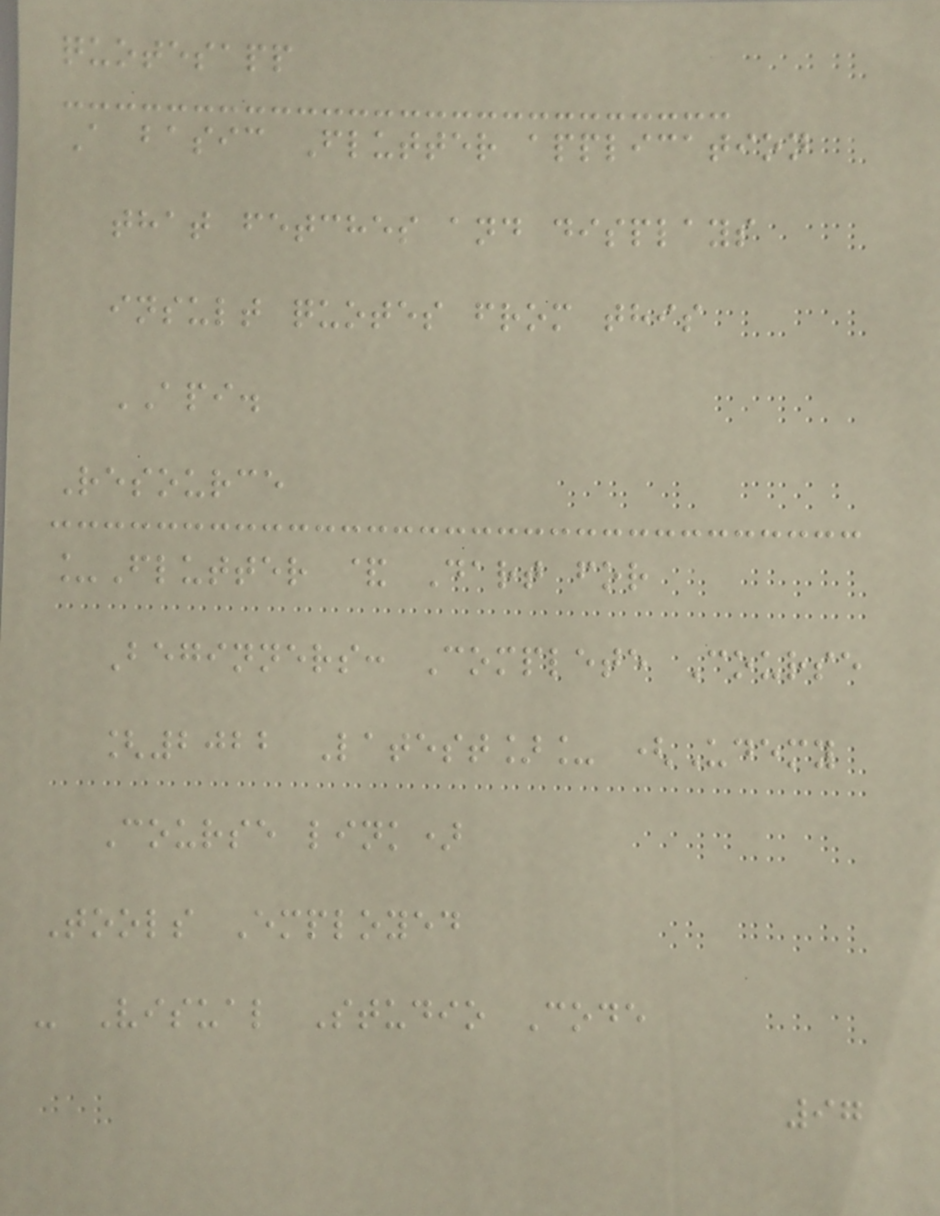quotesapp
A basic Flutter application
that fetches and displays
insult quotes from this
API.
Resource
_Flutter & Dart for
Beginners: Complete Course
[2022 Latest]_ (Udemy
Course link)
Tools Employed
- Visual Studio Code
97
